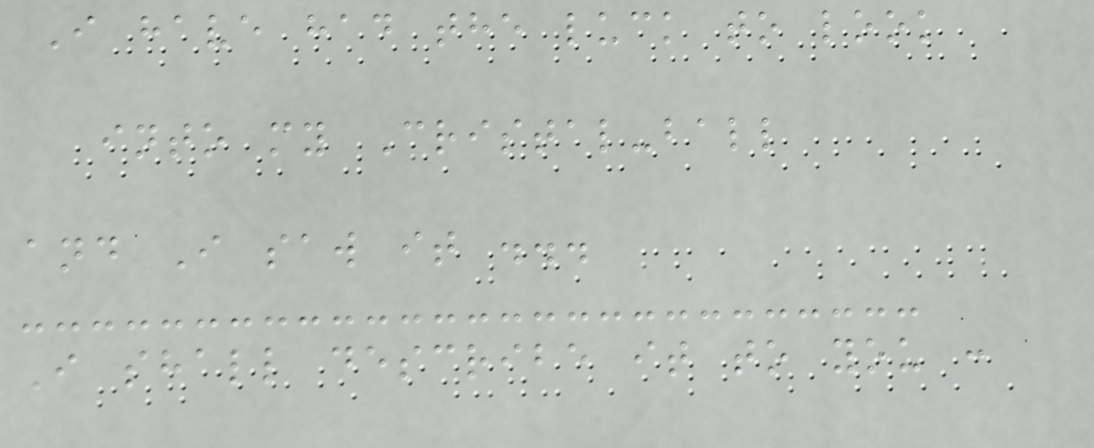I have had the luck to look
into my Cristal-ball
and I saw it ...
I shall describe it to you :
